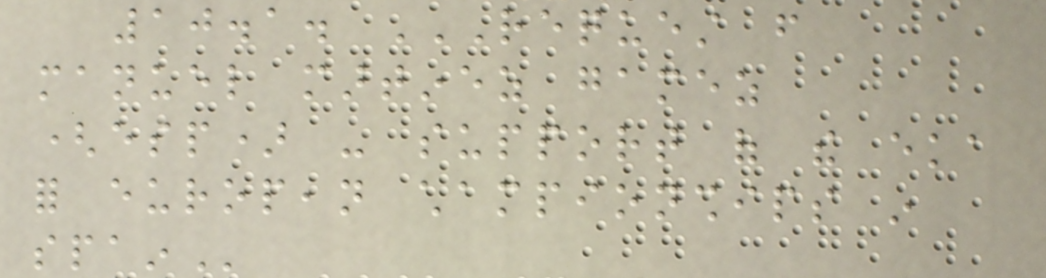10.1. REQUEST FROM
MANUEL MARTINEZ GAMEZ
(ESP) - SUPPORT OF THE EKA
FOR EUROPEAN CHAMPIONSHIPS IN
SPAIN
